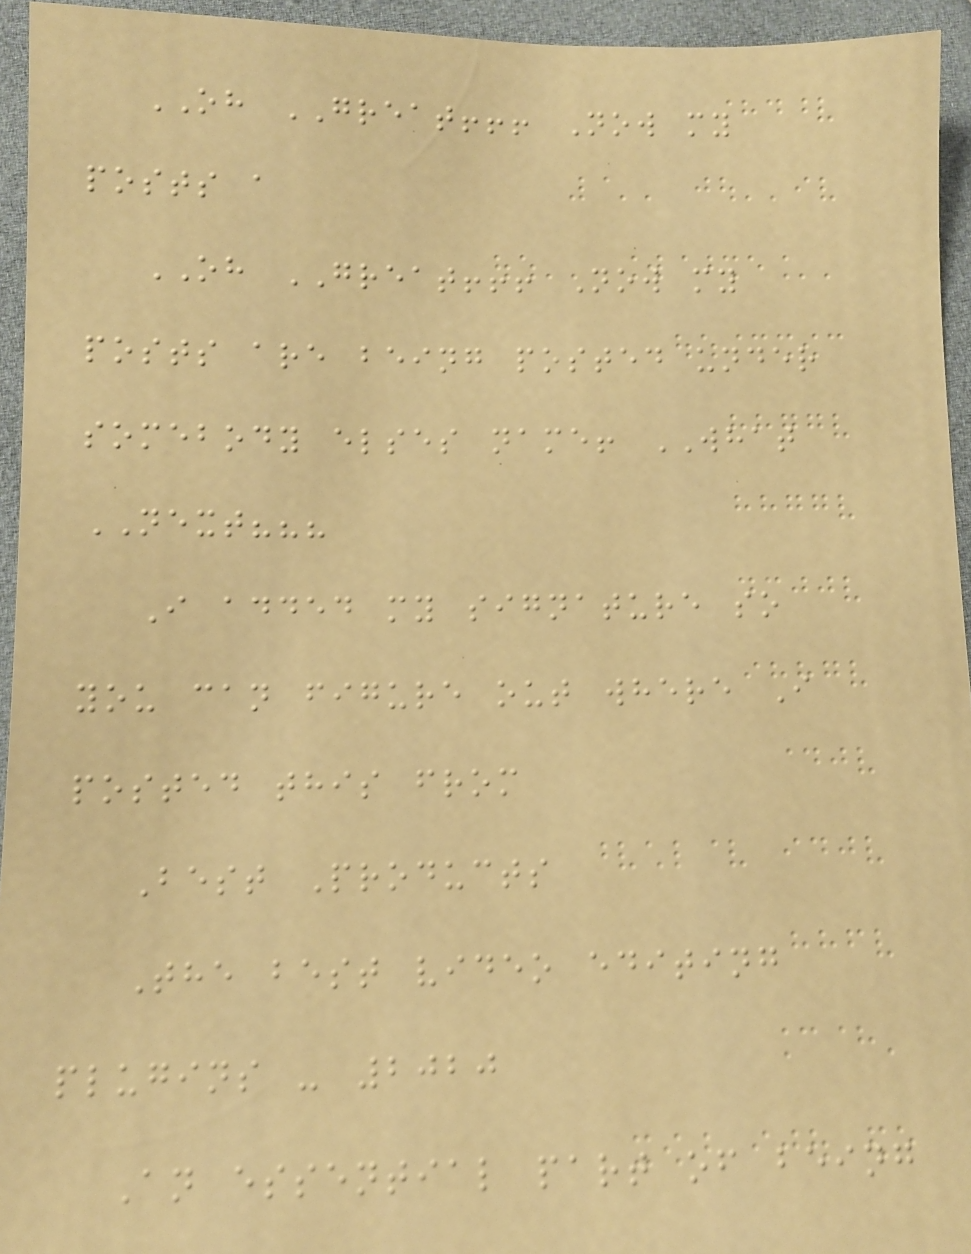OH GREAT!!! Now my
posts a
OH GREAT!!! Now my
posts are being posted under
somebody elses name! WHAT
NEXT???
I added my signature so
you can figure out where I
posted this from
Best Products
The best video editing
plugins - 2020
An essential part of being
